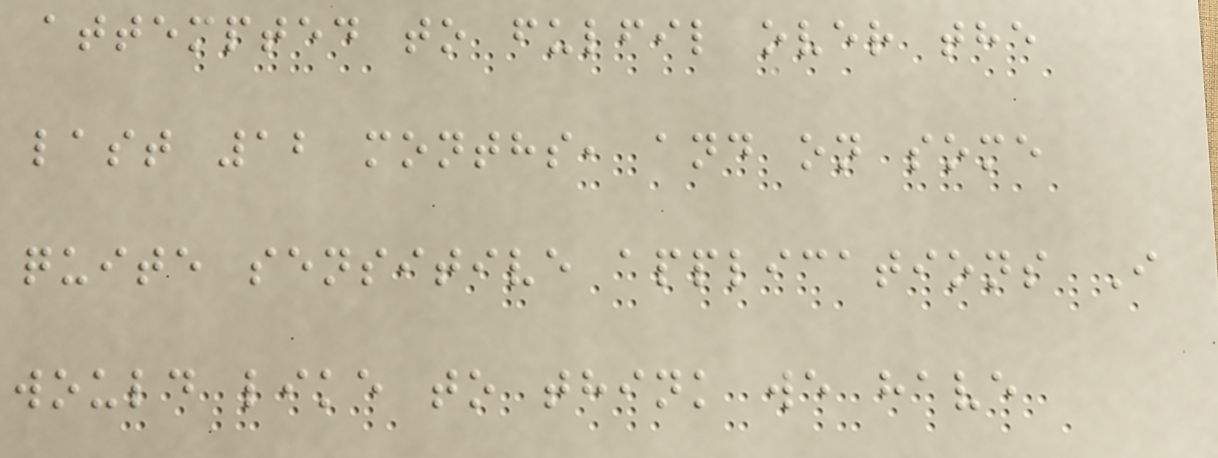attempted to fulfil over the
last 12 months, and on some
quite sensitive applications I
would like to think we have
